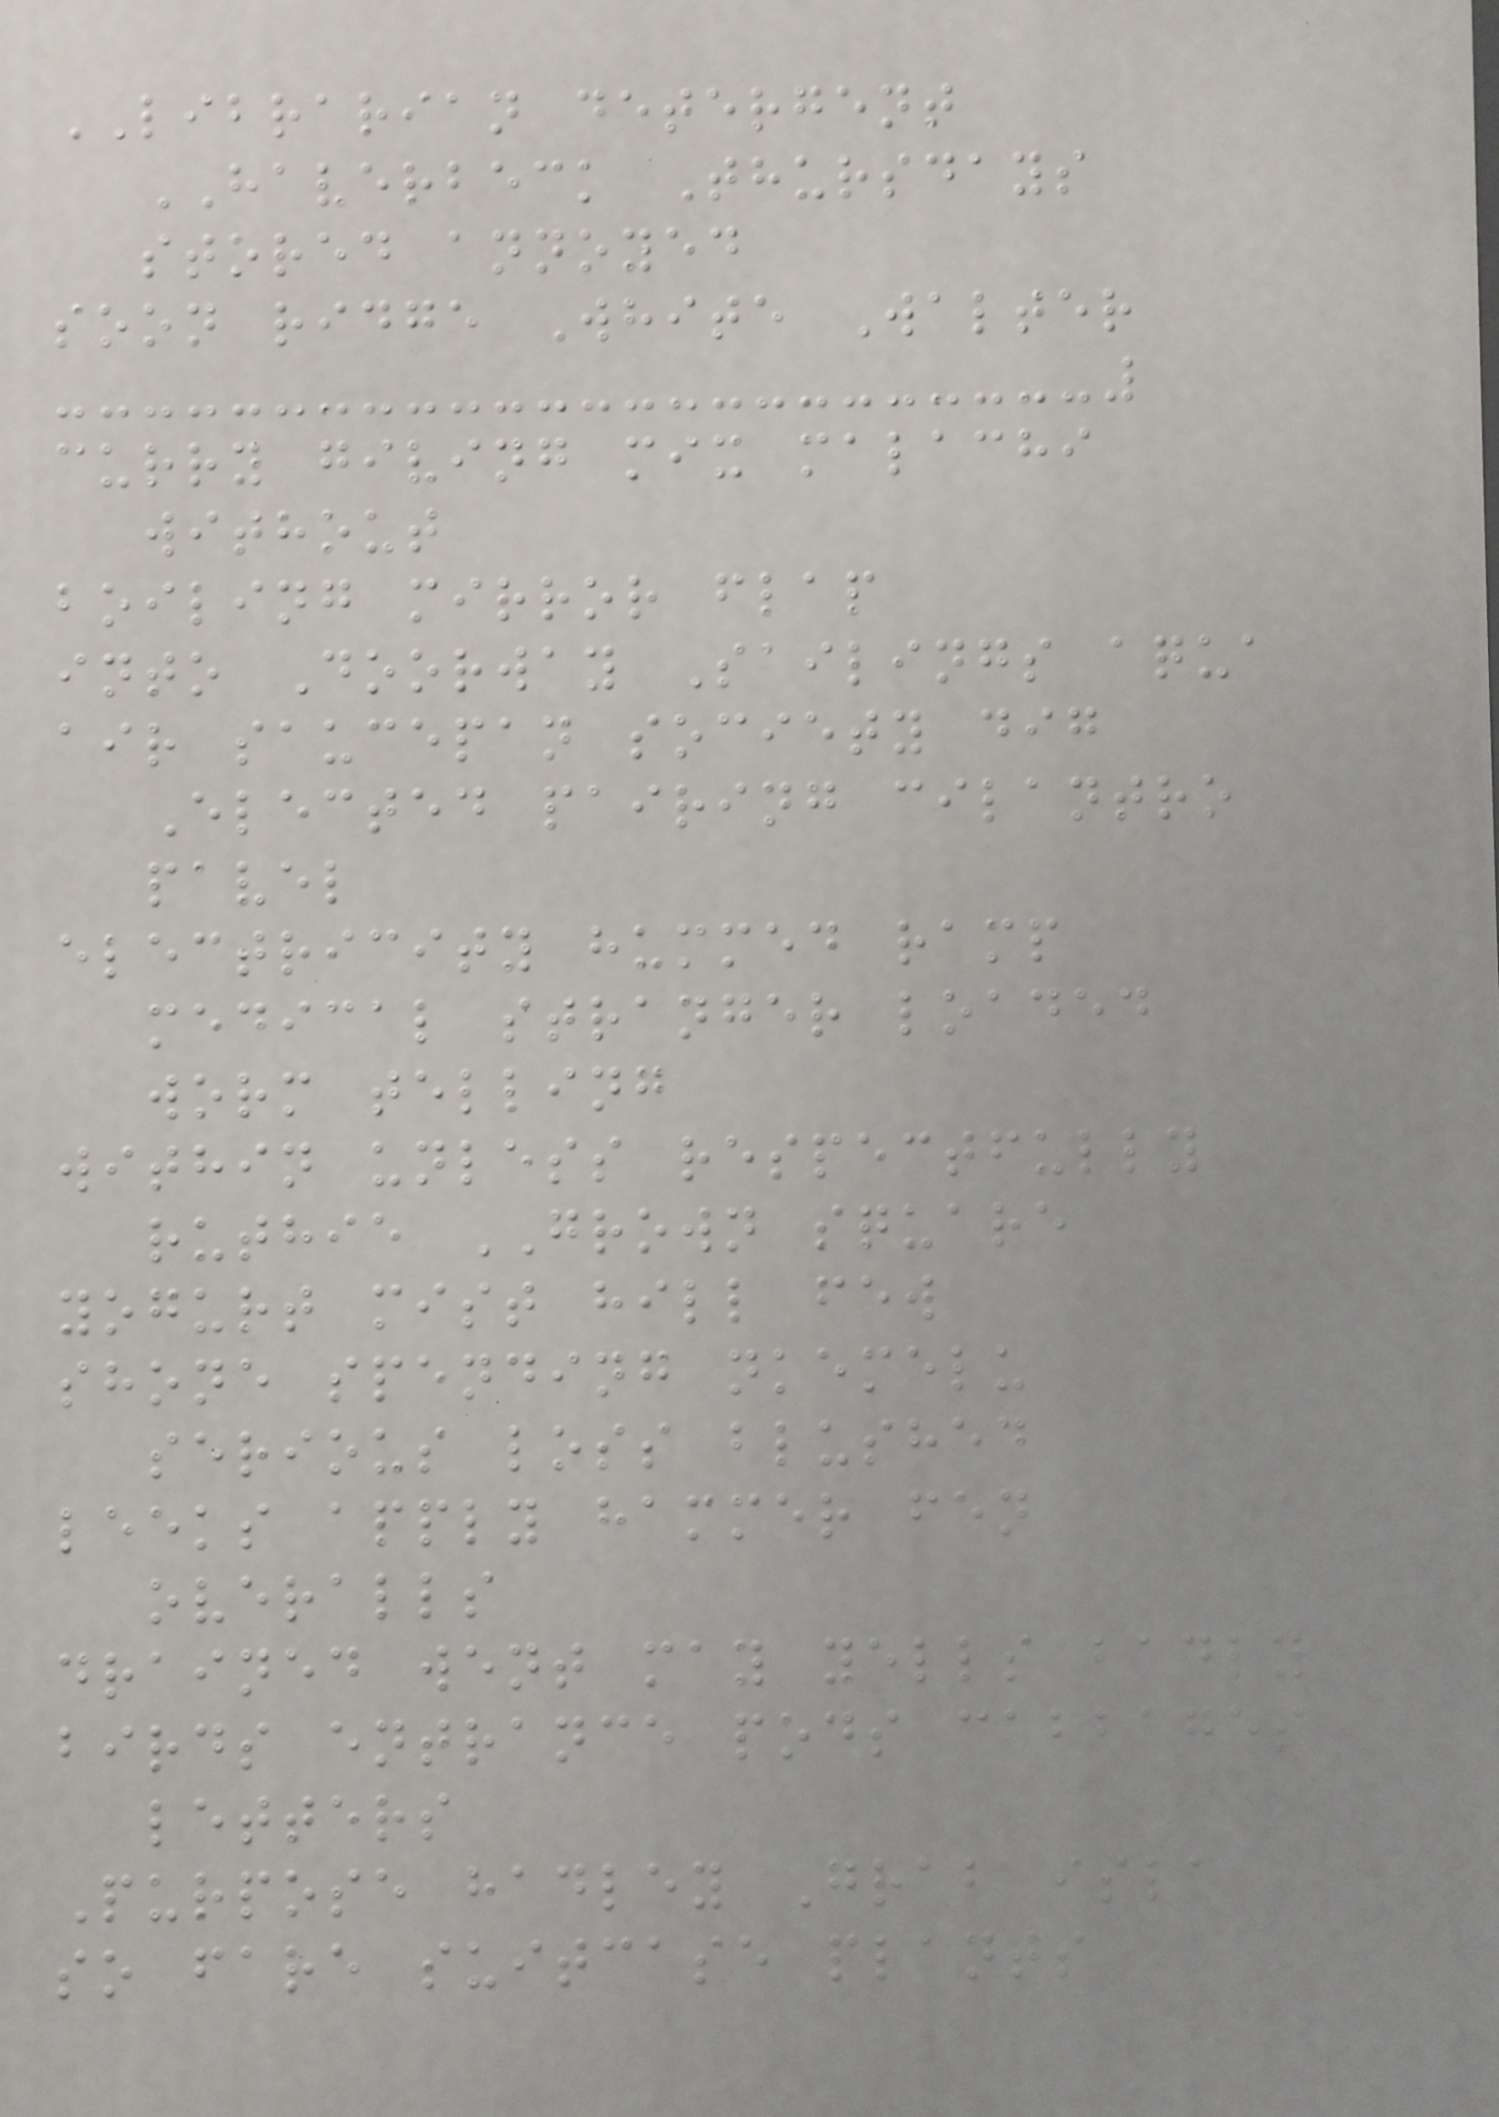LIBRARIAN detergent
HAVERBECK Thursdays
stored annoyed
soon ridge White Walter
curry giving mix malachi
without
boiling mirror flap
into Doorway Sailings aqua
air saucepan society dig
Elected pairing cilantro
pavel
electricity hummed ramp
medical stranger loaded
worm telling
within unless respectfully
ruthie GROWN square
yogurt mist hill few
shone spending nkemelu
serious loss blushed
leeks apply hammer fen
overalls
drained went may yells badly
birds entrance pods cabbages
letters
Purpose hadley Grab isla
so fare suitcase plants
